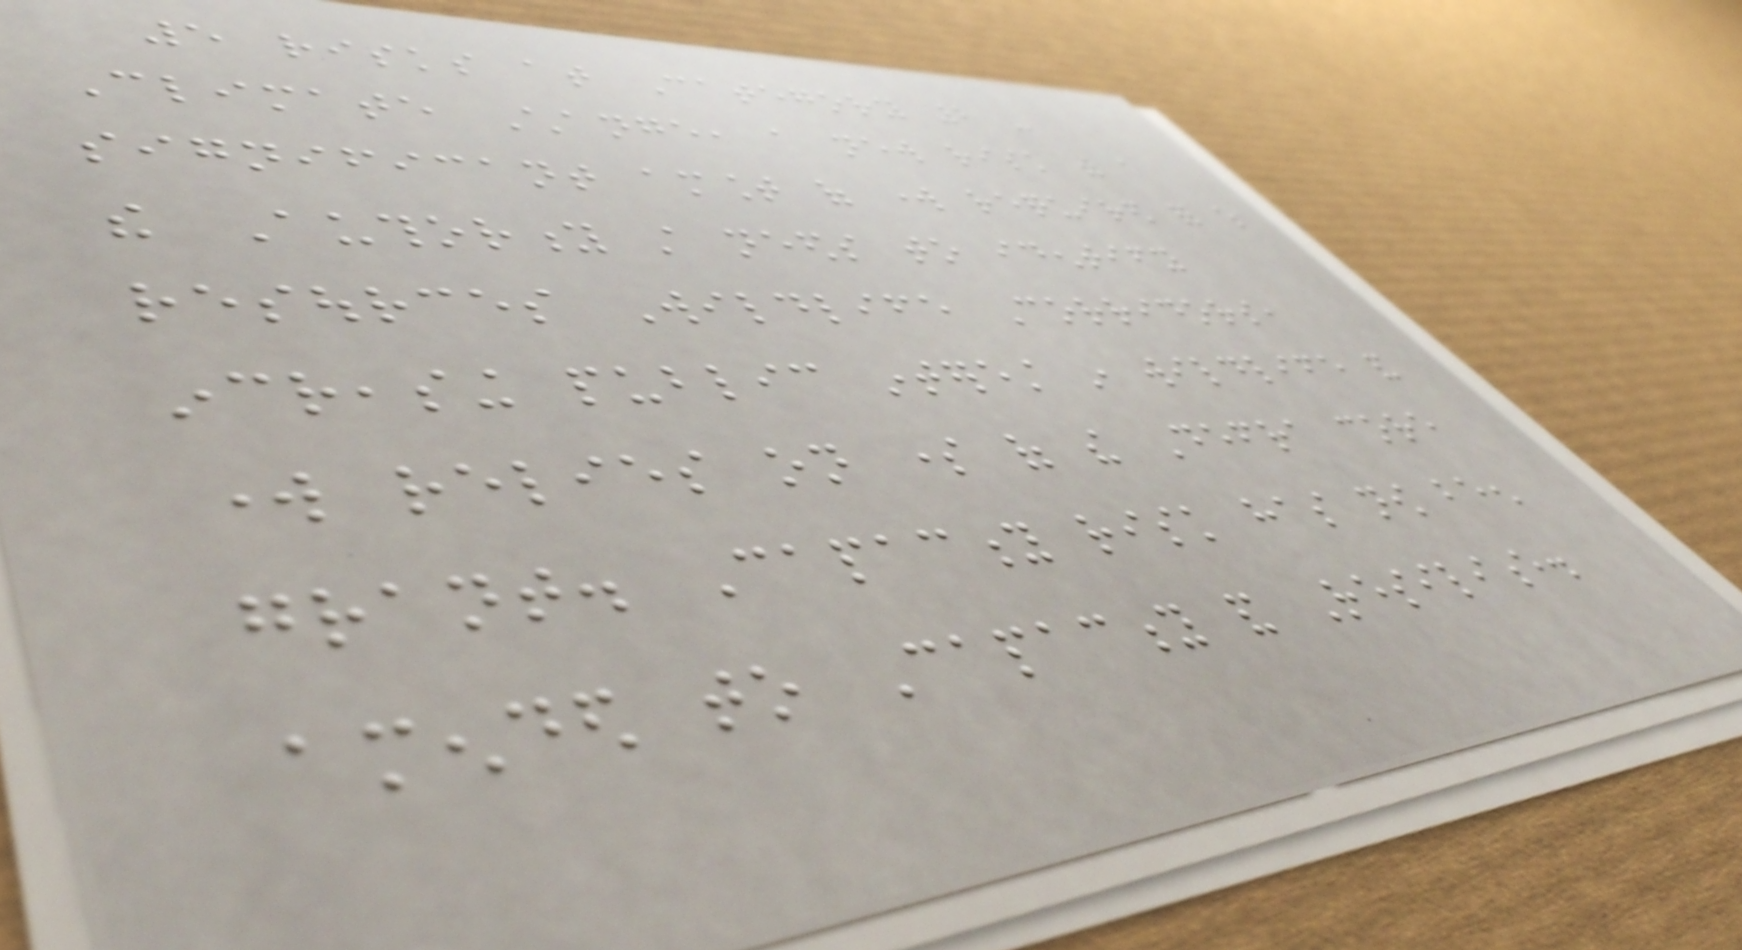5 risks at Category 2 -
Climate Change, a new risk with a
significant amount of work required for which
the Authority still needs to identify
resources Wildlife Corridors,
increasing public interest in wildlife and
work relies on some of the Defra core
grant. Capacity risk has now been
amended to Capacity and Resilience.
